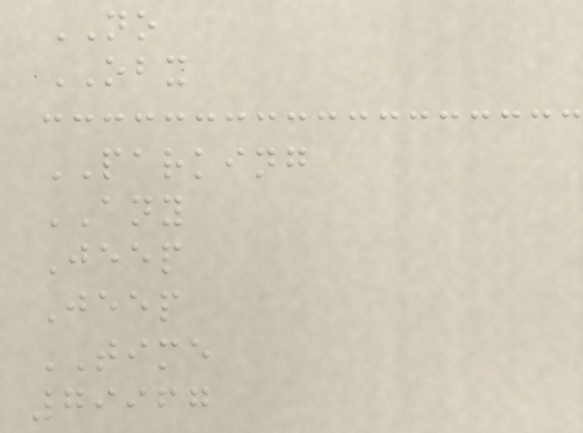NO
OBX
PARKING
ANY
Jeep
Jeep
TIME
79967
